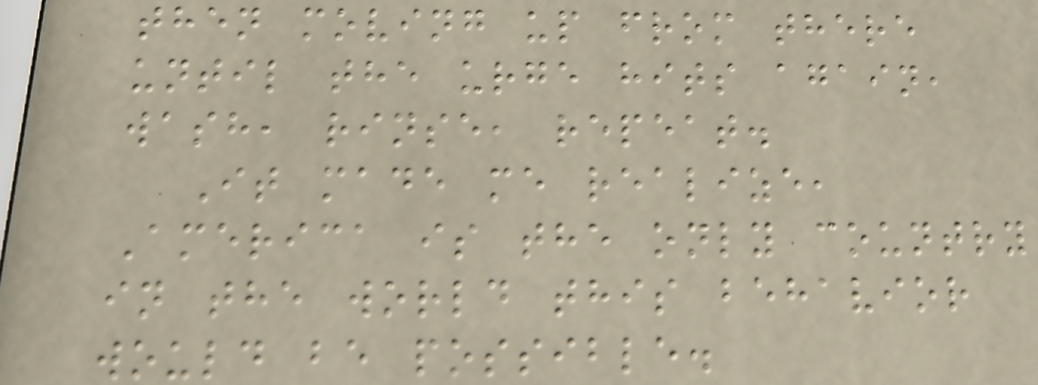then moving up from there
until the urge hits again,
wash, rinse, repeat.
It made me realize,
America is the only country
in the world this behavior
would be possible.
